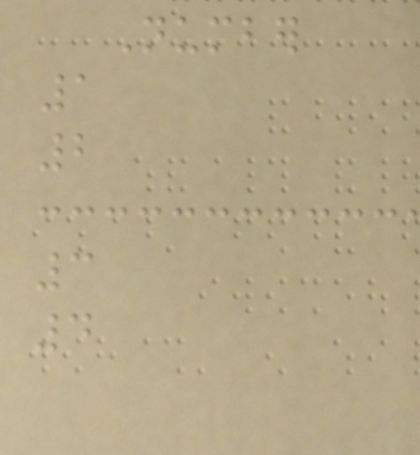Number
1
2
3
4
